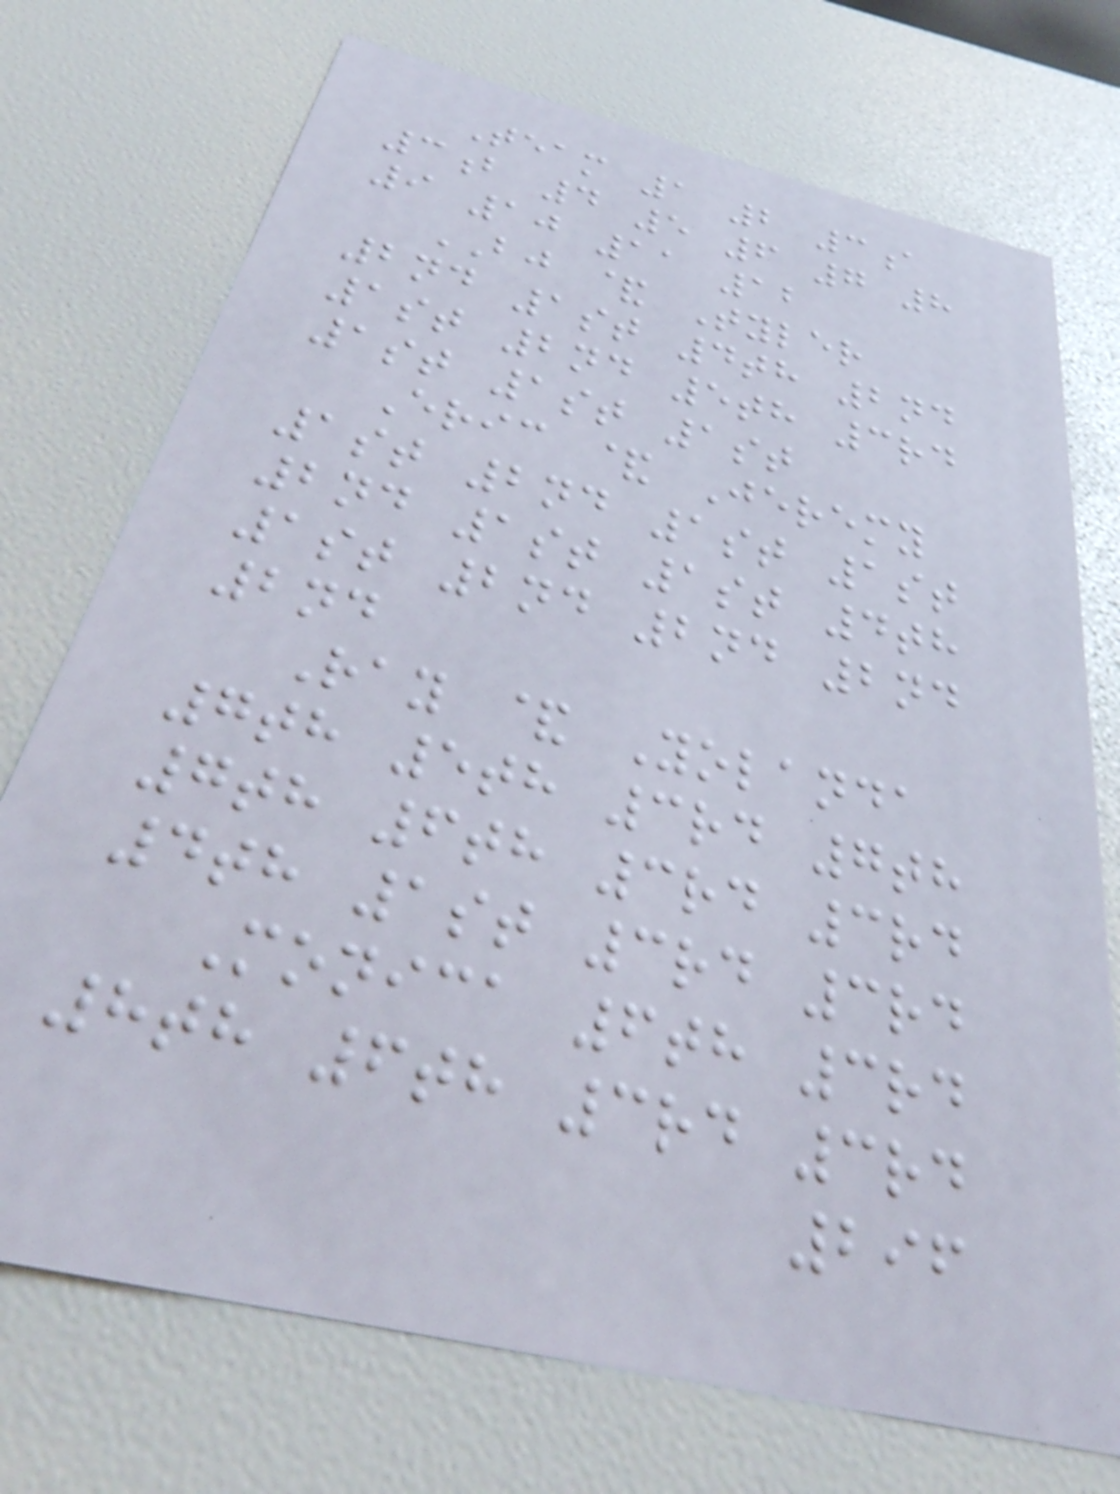Team 1 2 3a
3b 4 5 6 7 8
9 10 11 12
BJ & Tyler
2nd 1st 4th 2nd
1st 2nd 5th 3rd
1st 1st 1st
Eric & Jeremy
1st 2nd 1st 1st
2nd 1st 1st 4th
1st 2nd 2nd 2nd
2nd
Ray & Yolanda
7th 5th 3rd 7th
7th 6th 3rd 3rd
4th 1st 3rd 3rd
Monica 6th 3rd
8th 6th 3rd 3rd
296
